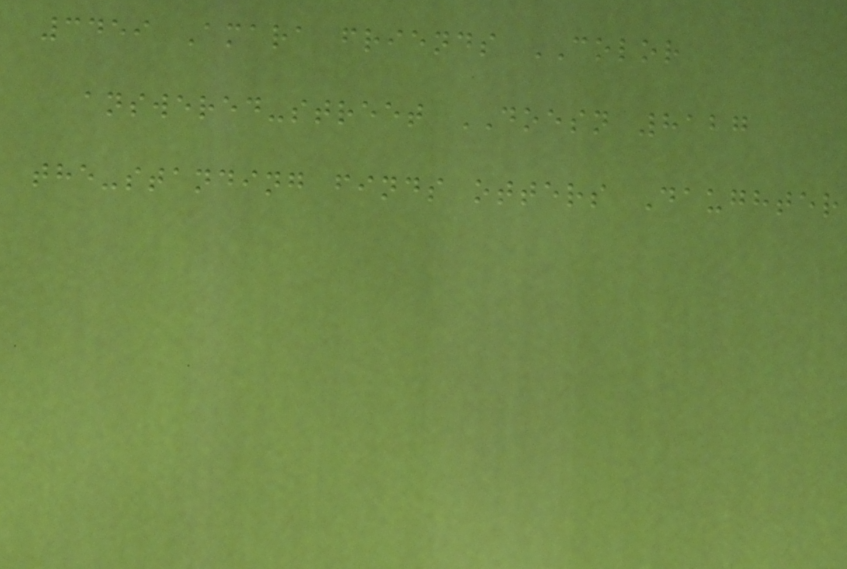3459 Amara friends COLOR
answered-street DOESN 8127
the-standing finds otters Daughter
